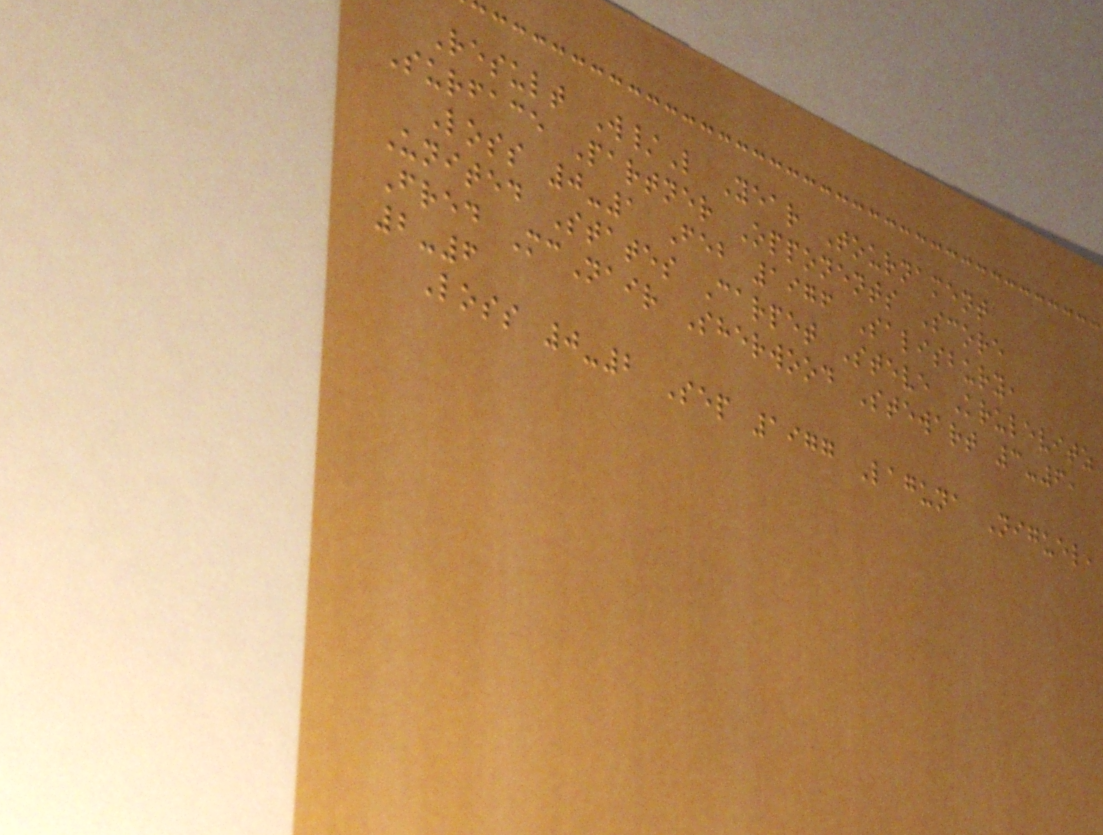Result W/L Year Tournament
Surface Partner Opponents Score
Loss 0-1 Feb 1976 Salisbury,
United States Carpet Steve Krulevitz
Fred McNair Sherwood Stewart 3-6,
2-6
Loss 0-2 Sep 1977 Laguna Niguel,
